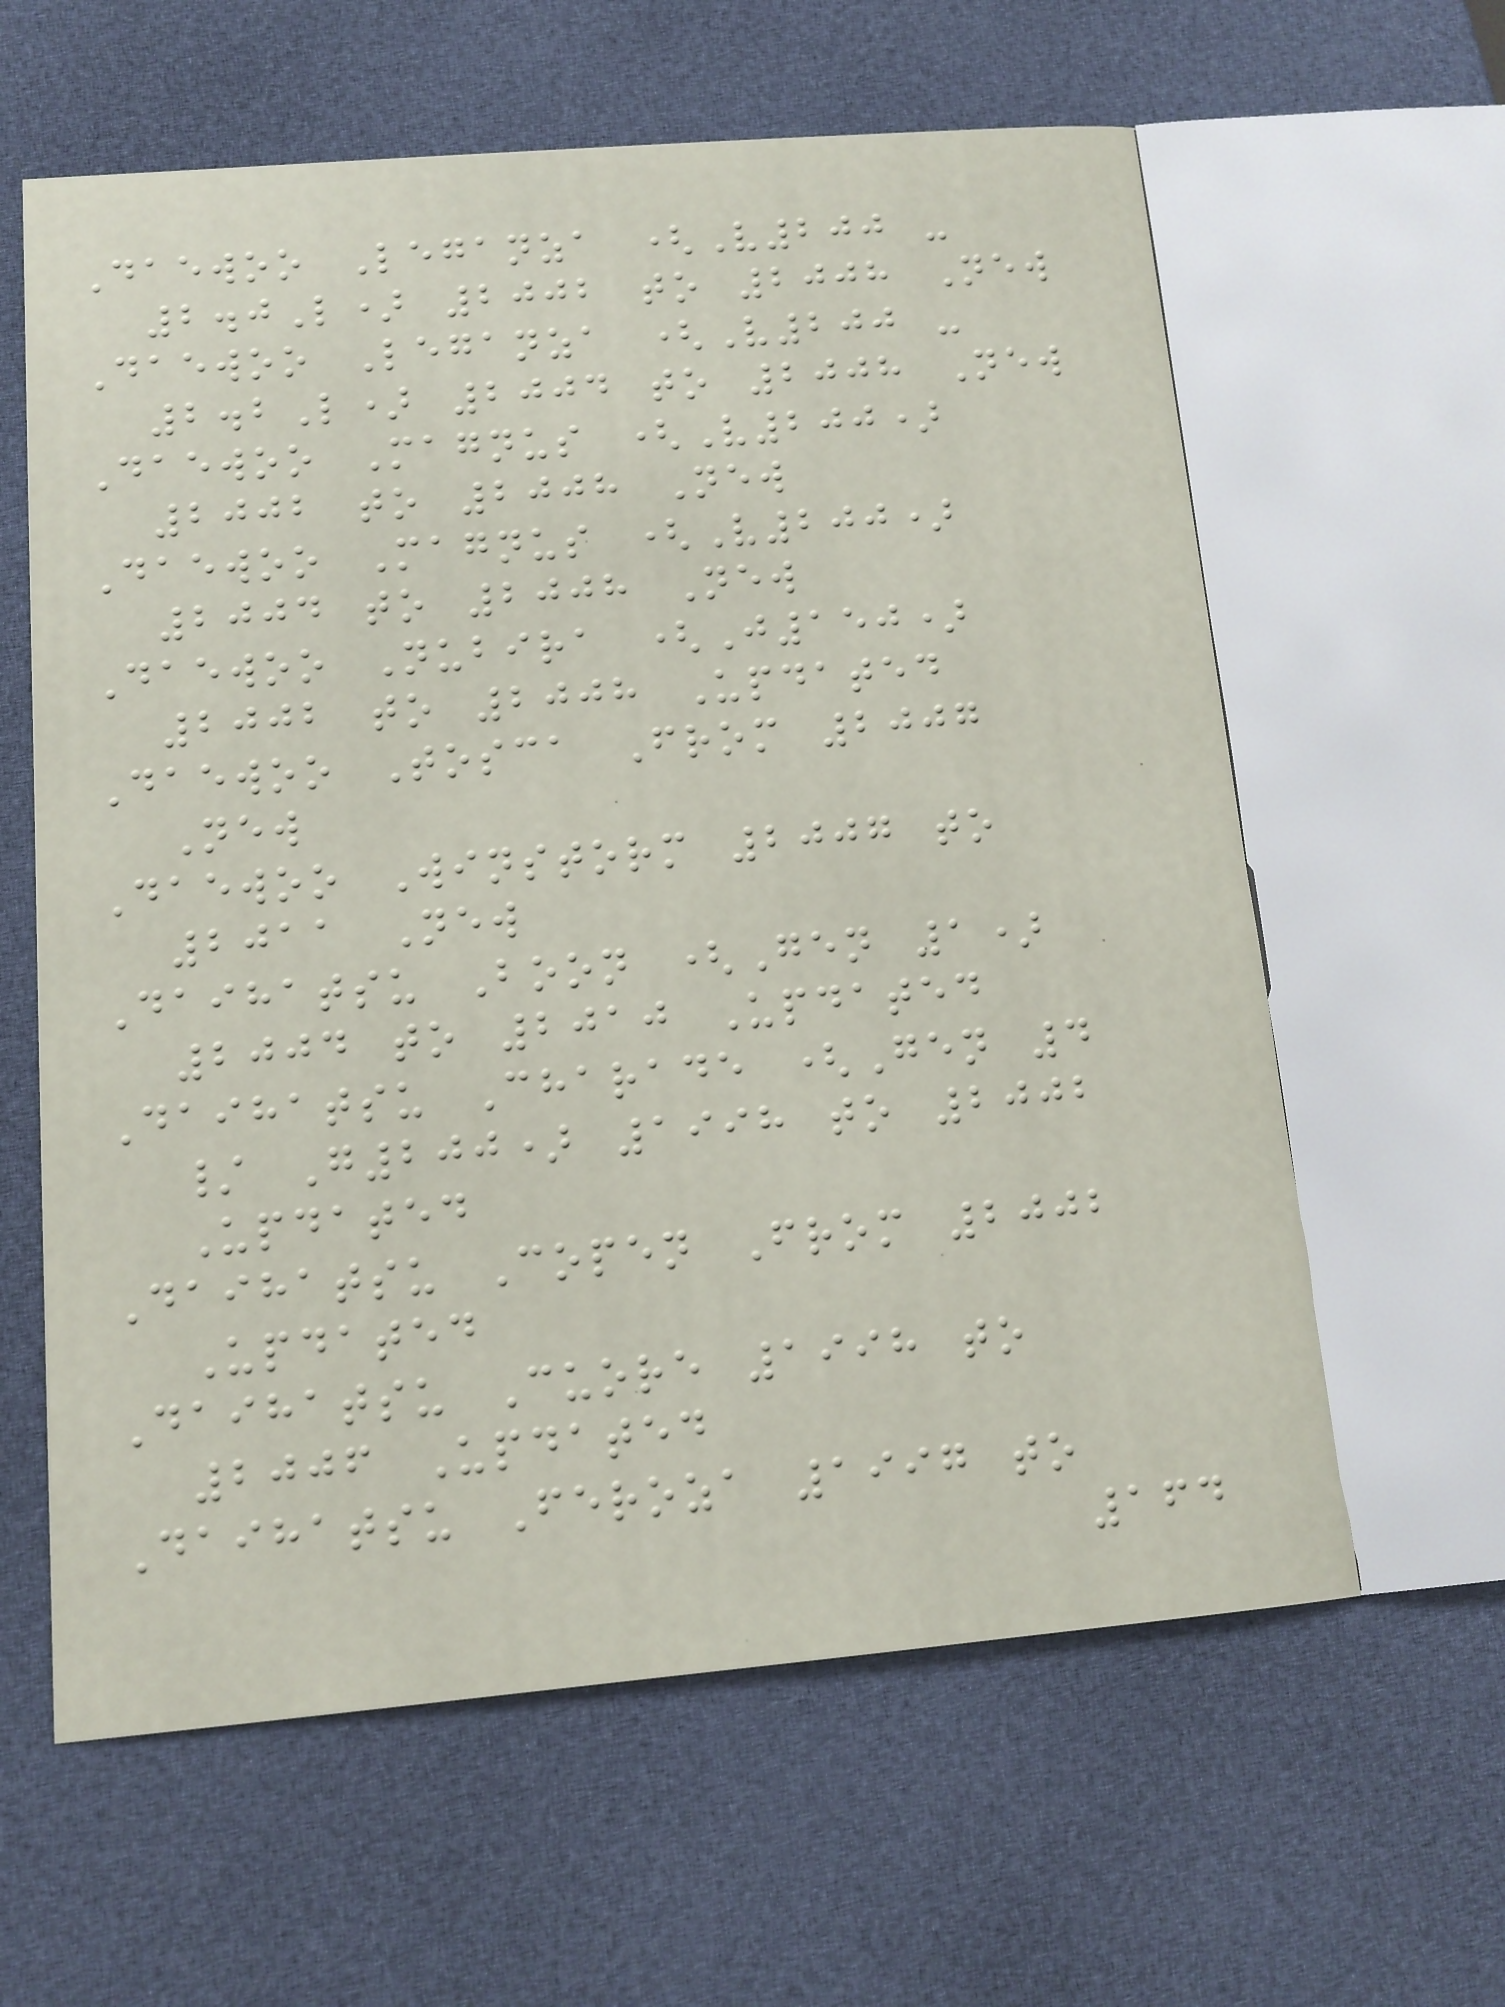Daewoo Leganza (V200 -
2.0L) 2002 to 2008 New
Daewoo Leganza (V200 -
2.2L) 2004 to 2008 New
Daewoo Magnus (V200)
2002 to 2008 New
Daewoo Magnus (V200)
2004 to 2008 New
Daewoo Nubira (J150)
2002 to 2008 Updated
Daewoo Tosca From 2007
New
Daewoo Winstorm 2007 to
2011 New
Daihatsu Boon (Gen 1)
2004 to 2010 Updated
Daihatsu Charade (Gen 4
/ G200) 1998 to 2002
Updated
Daihatsu Copen From 2002
Updated
Daihatsu Cuore 1998 to
2006 Updated
Daihatsu Feroza 1997 to
164
